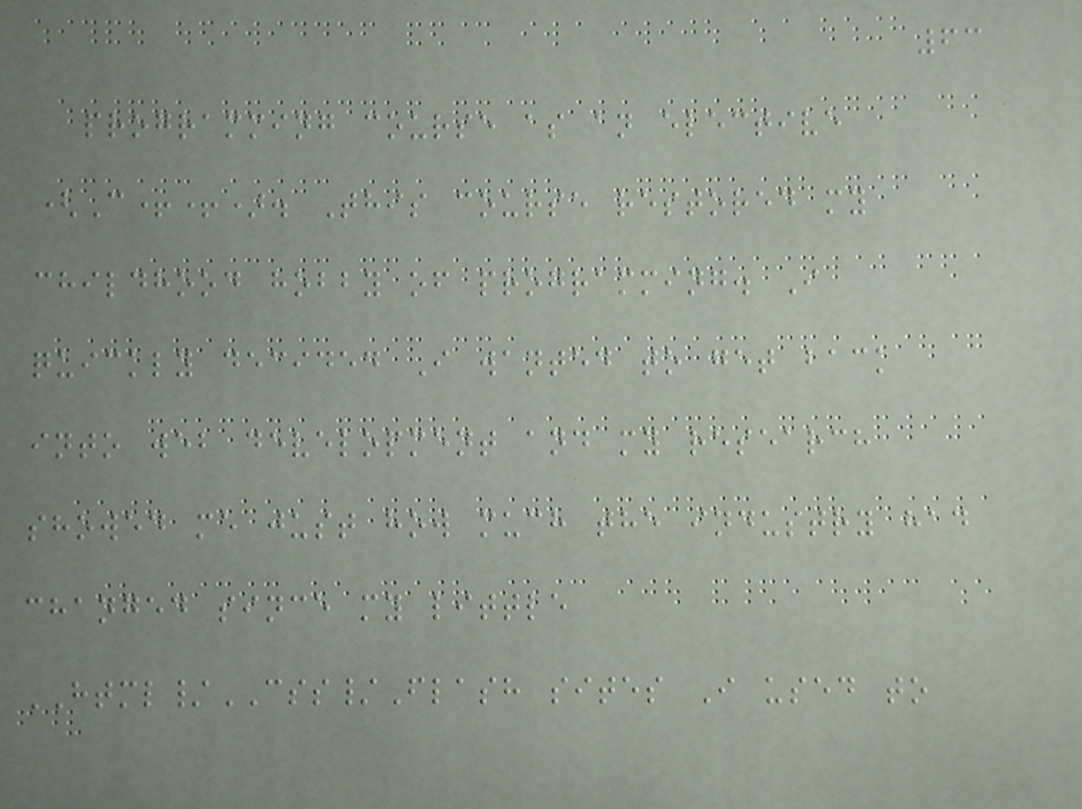63
programming course as an elective
(C++). This course restored my
childhood hobby of programming. I
quickly decided I wanted to get back
into web development and my research
showed me just how much the industry had
changed since my little
HTML/CSS/Flash sites I used to
